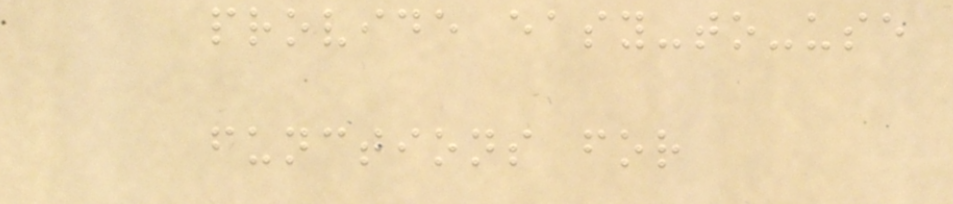provide easy-to-use
functions for
